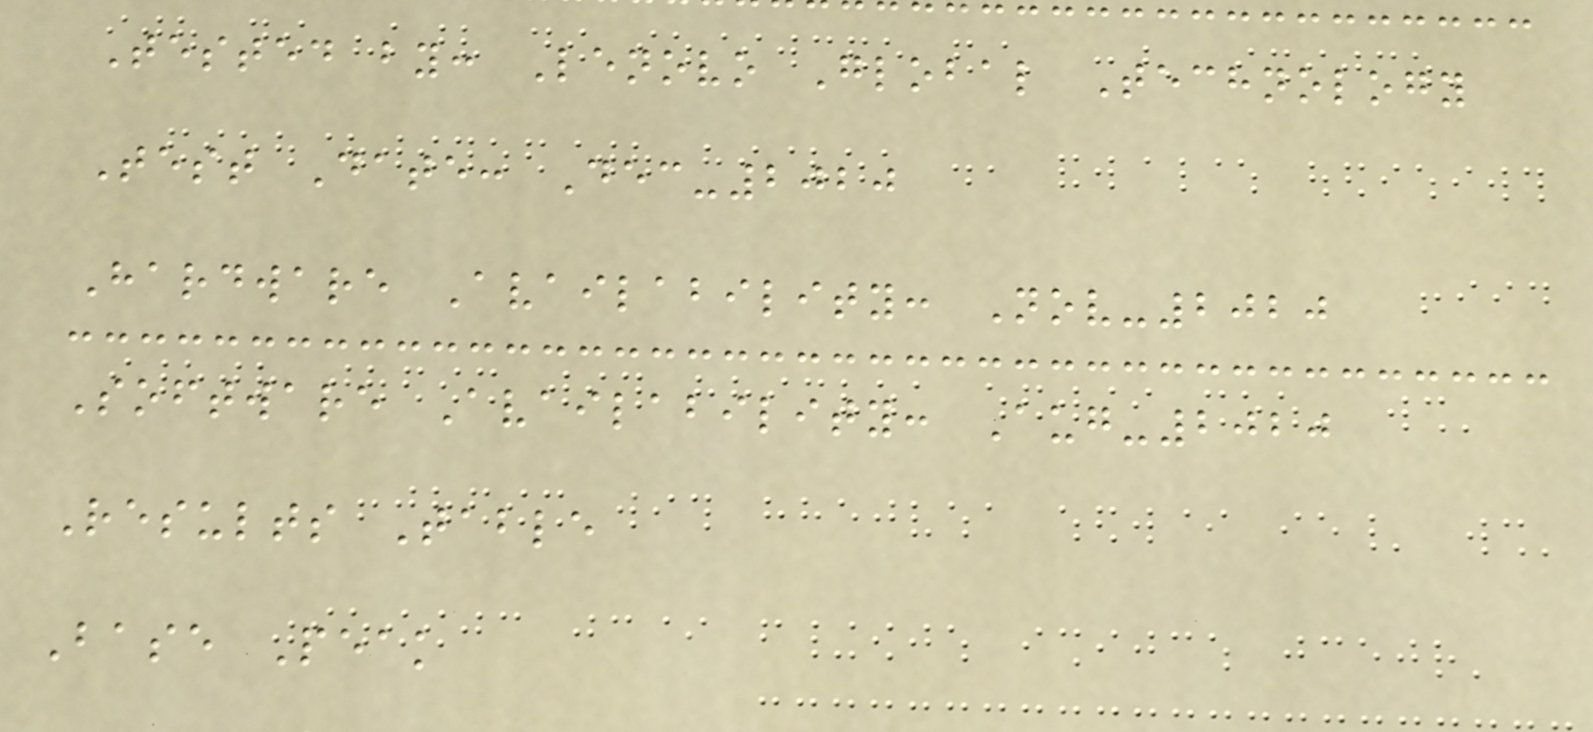Tested by: Lenovo Global Technology
Test Date: Dec-2020
Hardware Availability: Nov-2020
Software Availability: Aug-2020
Results Table
Base Peak
